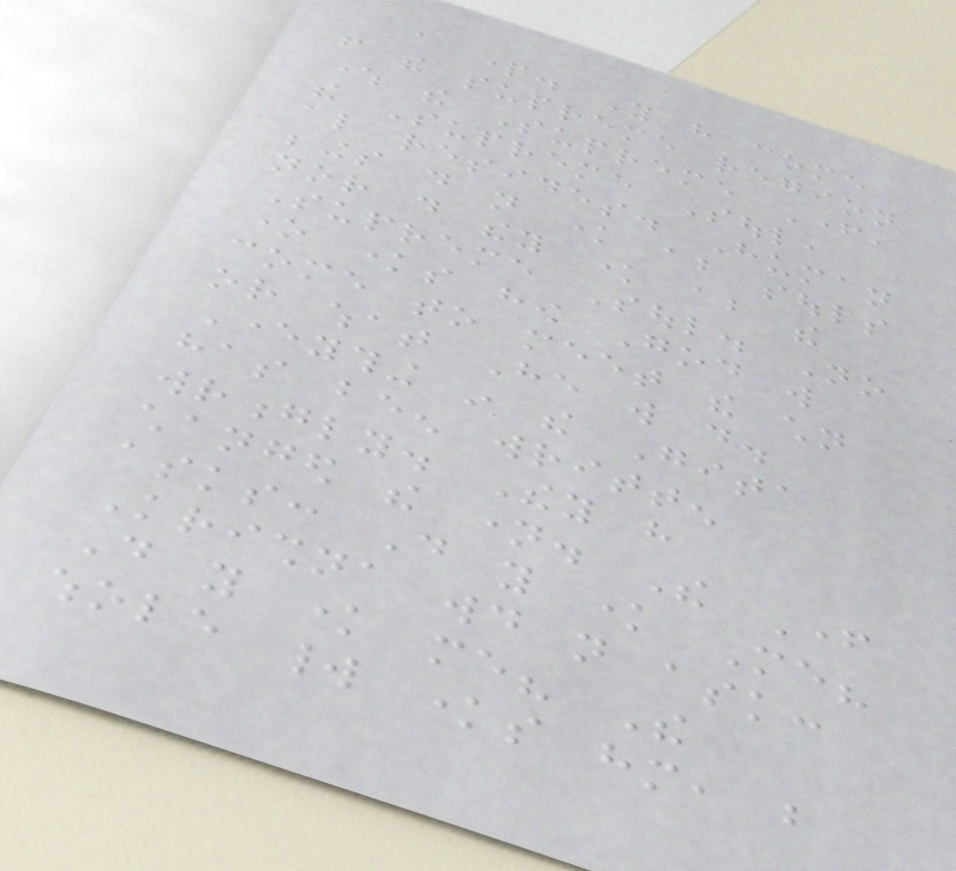a part. You have come
from the supreme region
where the Supreme Father,
the Supreme Soul,
also resides. Human
beings do not know about souls
nor do they know about the
Supreme Soul. No
one knows how God will
come to meet the children
or what He will do.
Everything in the Gita
has been written
wrongly. They have
changed the name. The Father
asks: Do you know Me?
Krishna would not ask:
Do you know me? The
whole world knows him, but
